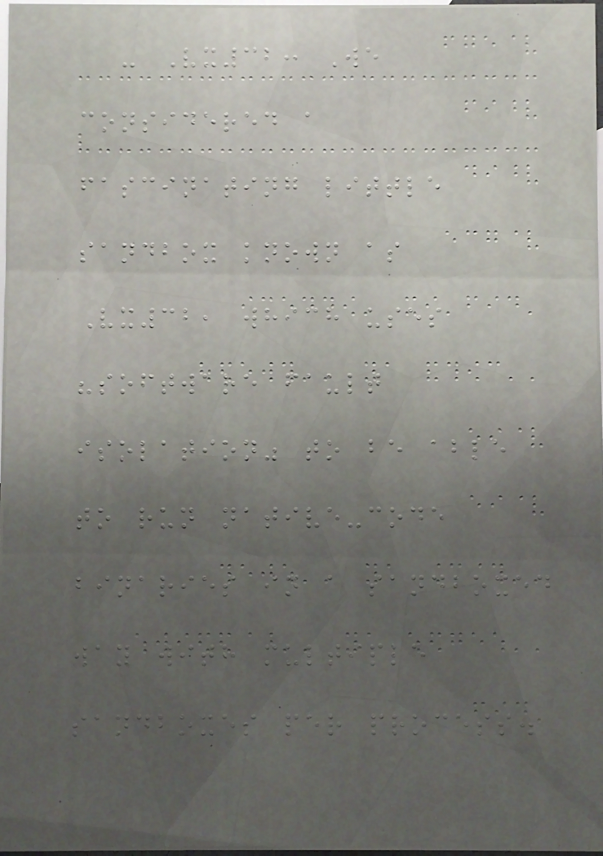- Vx32: We
considered a
fascinating little
sandbox known as
Vx32, which uses
"software fault
isolation" to be able
to run native-code
binaries in a sandboxed
way with multiple
sandboxes per process.
